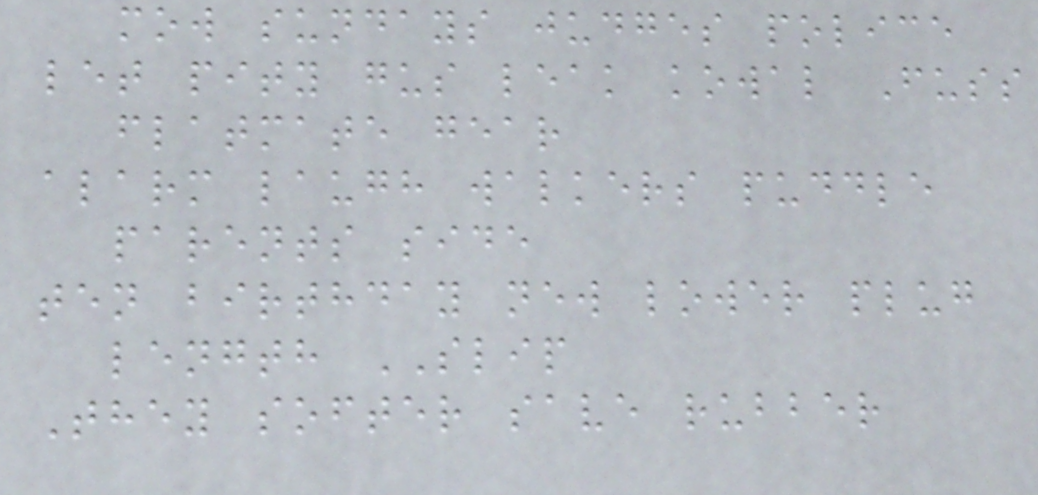mow sundays judges police
let pity gus leak kowal Fuss
flatmate gear
alarm laugh walkers puddle
parents side
ten birthday new lower plug
length SLIP
They softer save rubber
